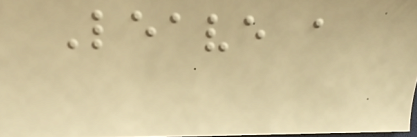Leave a
